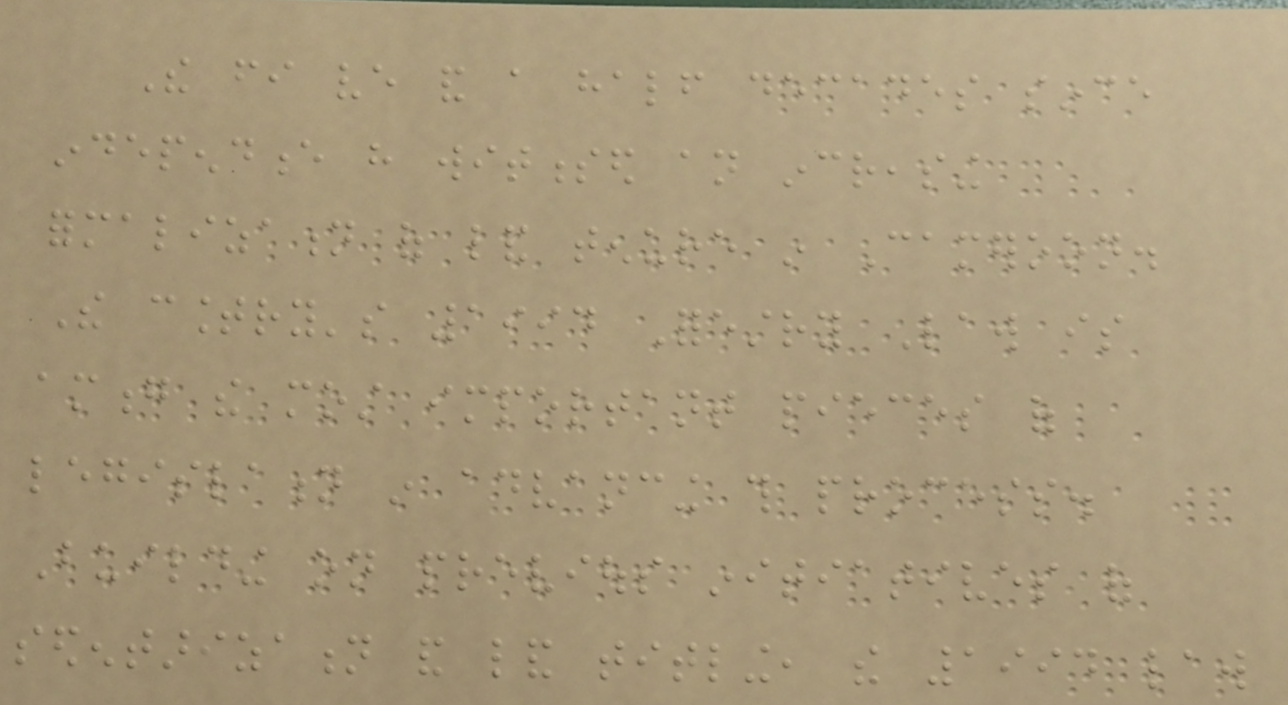The fi ve and a half decades since
independence have witnessed an increasing
formalization of land tenure in Cameroon.
The country's 1994 Forestry Law is
among the most important pieces of
legislation in advancing this process.
Building on previous initiatives of
sedentarization and land titling, the 1994 law
